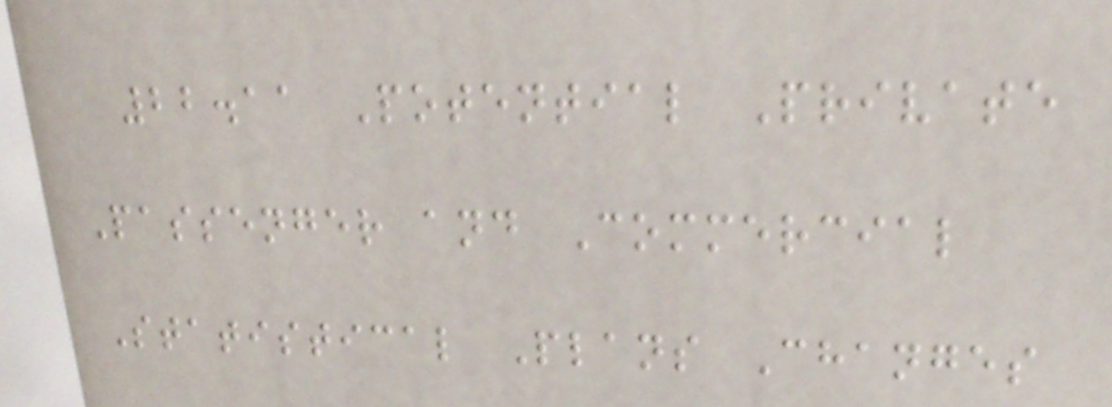22.11 Potential Private
Passenger and Commercial
Statistical Plans Changes
